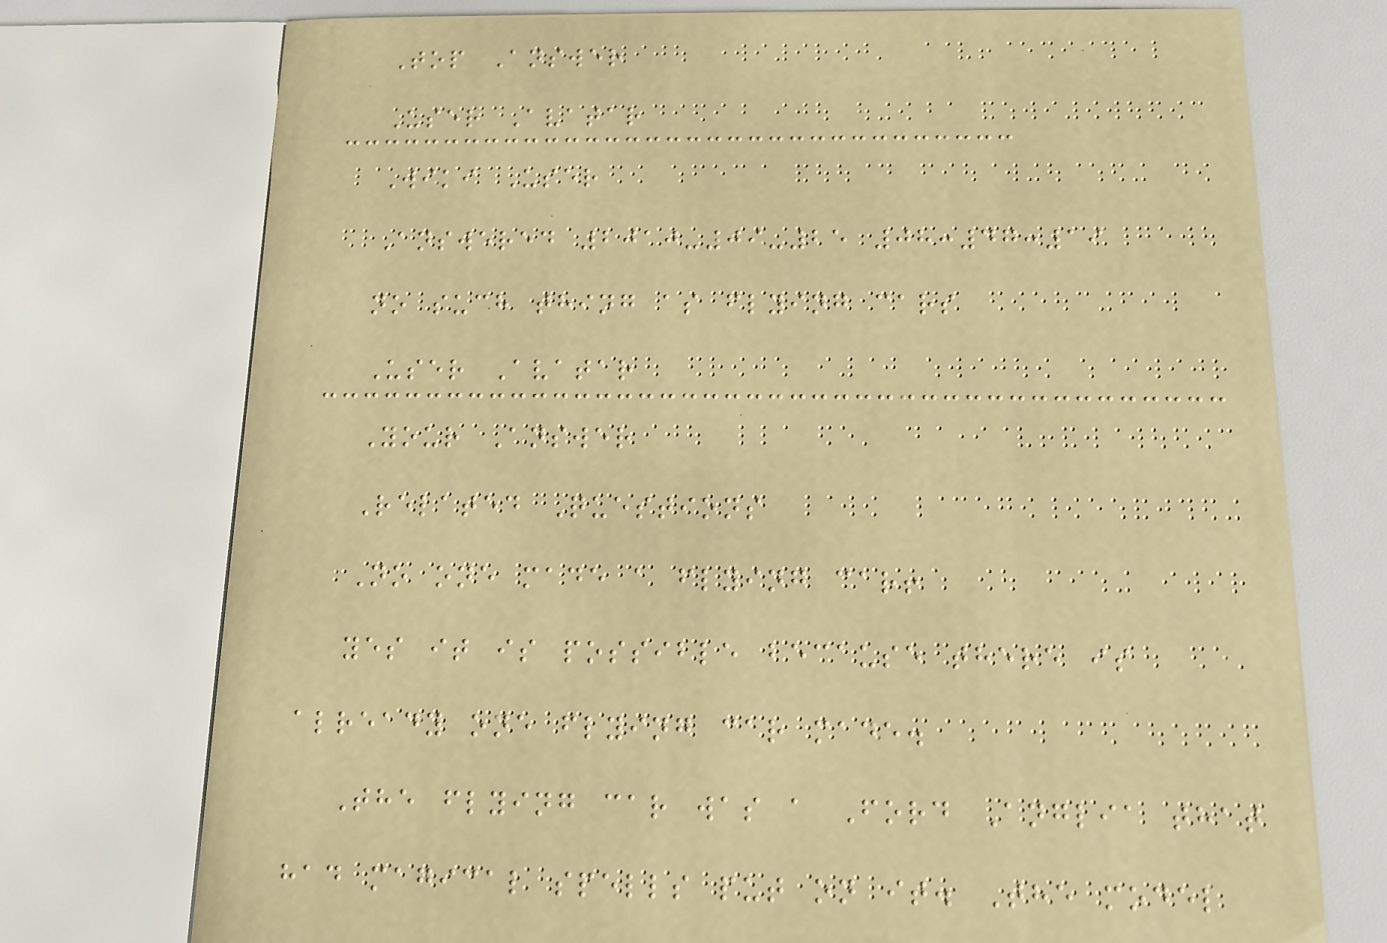Top Answer
User Avatar
Wiki User
Answered 2010-09-25 08:47:19
no such thing as flying cars
User Avatar
Your Answer
Related Questions
No one made a flying car!
yes it is possible because there is
already one flying car made.
The flying car was a Ford Anglia that
had magical spells put on it. The model
